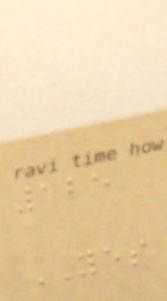125
YES
